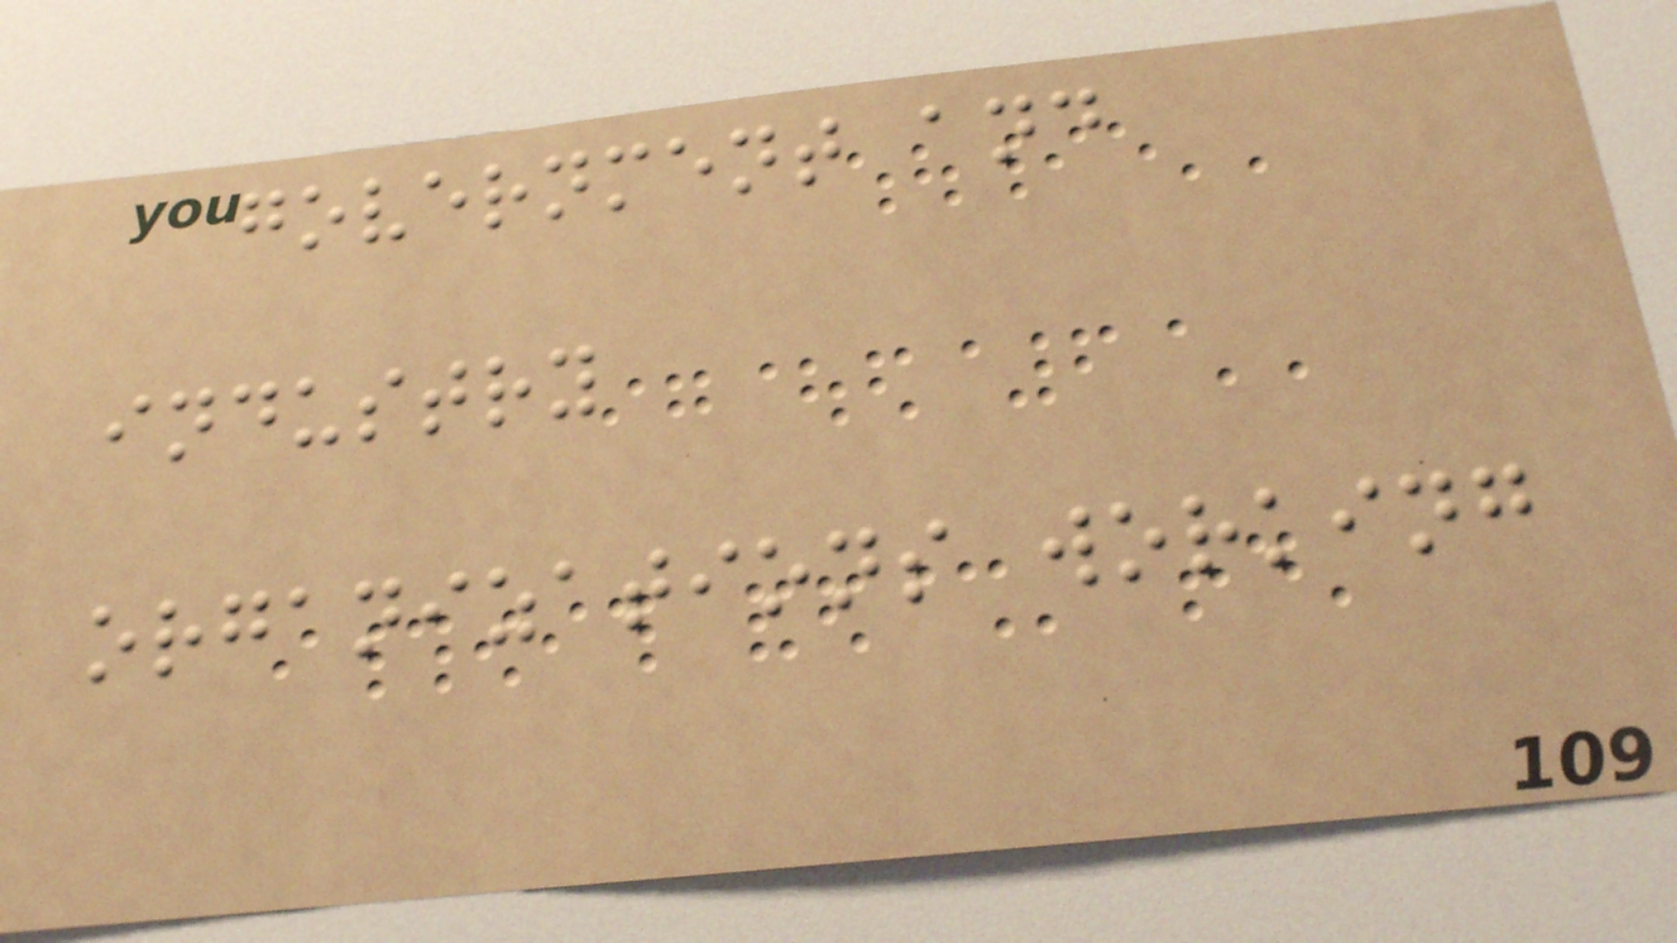government and
industry
organizations working
